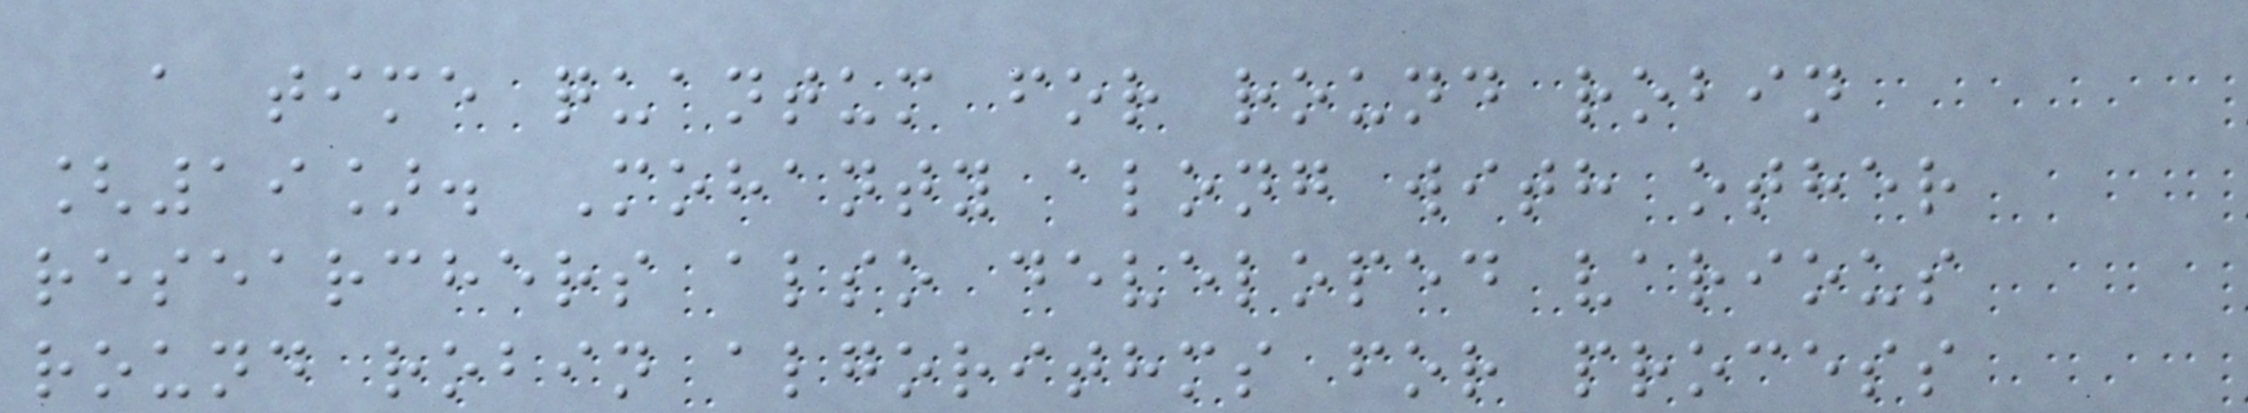a time quantum for round robin
[19]. Mohanty along with other
researchers also developed various
round robin algorithms for process
